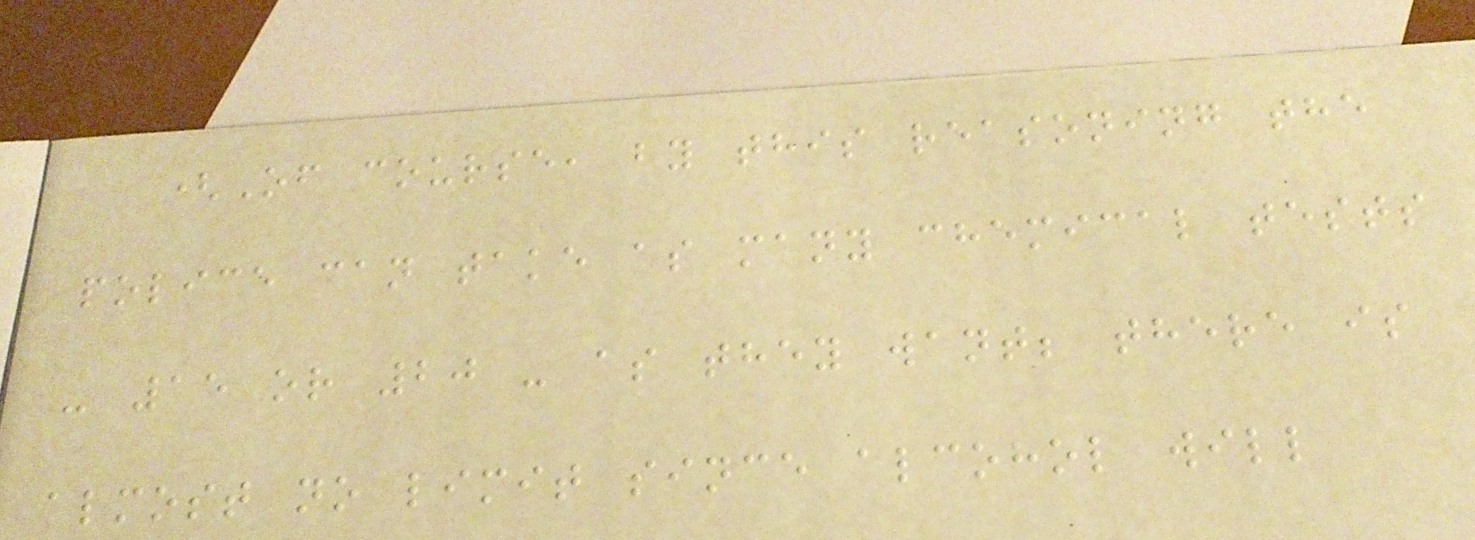(Of course, by this reasoning the
police can take as many chemical tests
- 15 or 20 - as they want; there is
almost no limit since alcohol will
